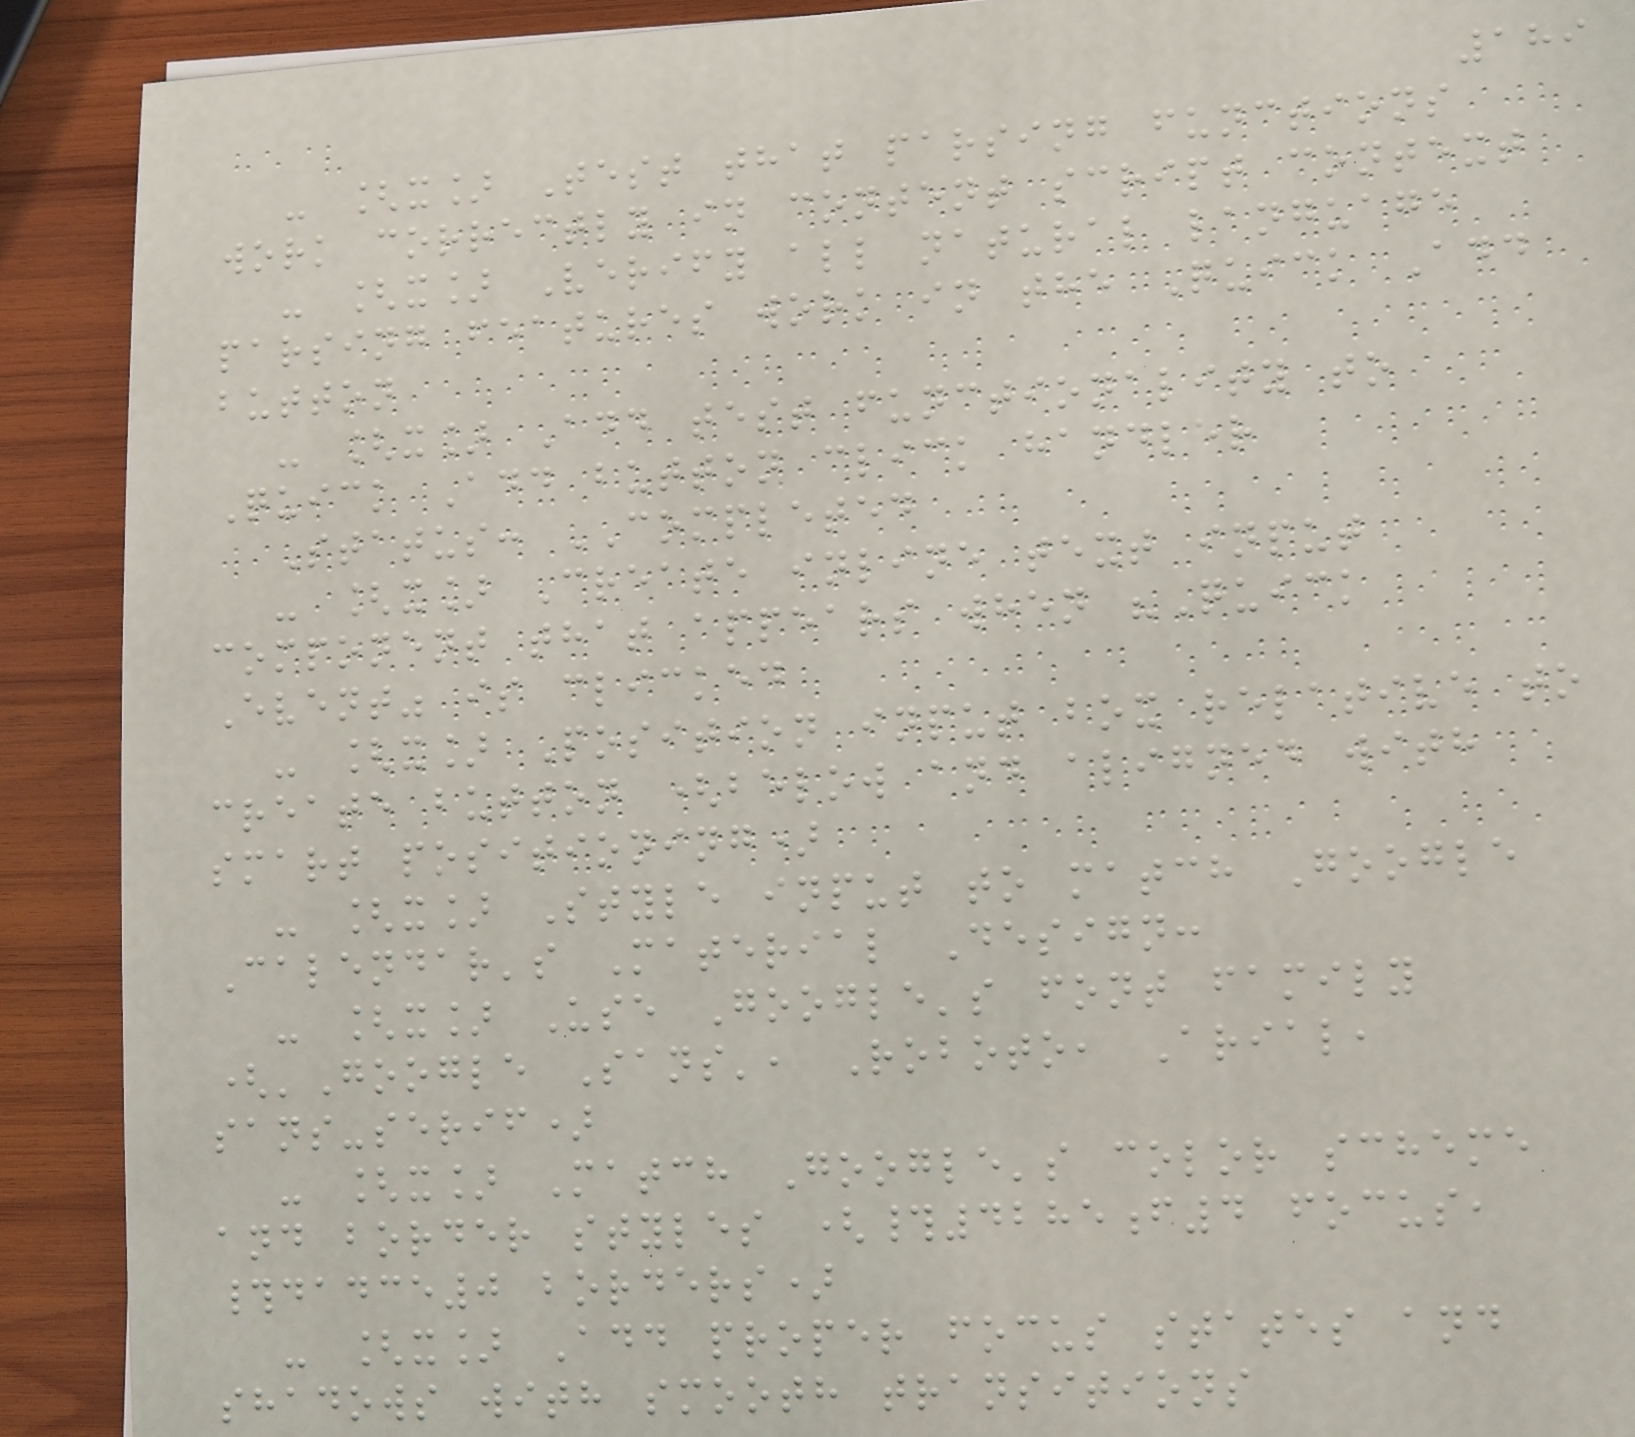189
- [x] Test that parsing functions
work correctly in content script context
- [x] Verify all natural language
parsing features work in the Quick Add
button
- [x] Add test functionality to
Quick Add button click handler
Status: COMPLETED
- [x] Create inline text input
component that appears when "Quick
Event" is clicked
- [x] Position input box relative to
create button (below and aligned with
smart positioning)
- [x] Style input to match Google
Calendar's Material Design:
- [x] Use Google's font family
('Google Sans', Roboto, Arial,
sans-serif)
- [x] Match Google's color scheme
and border styles (#4285f4 focus,
#dadce0 borders)
- [x] Add proper focus states and
shadows with smooth transitions
